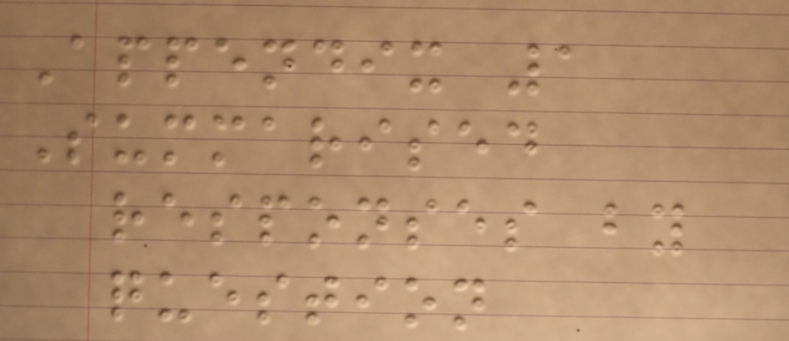Appendix 1
Summarised
responses by
question
